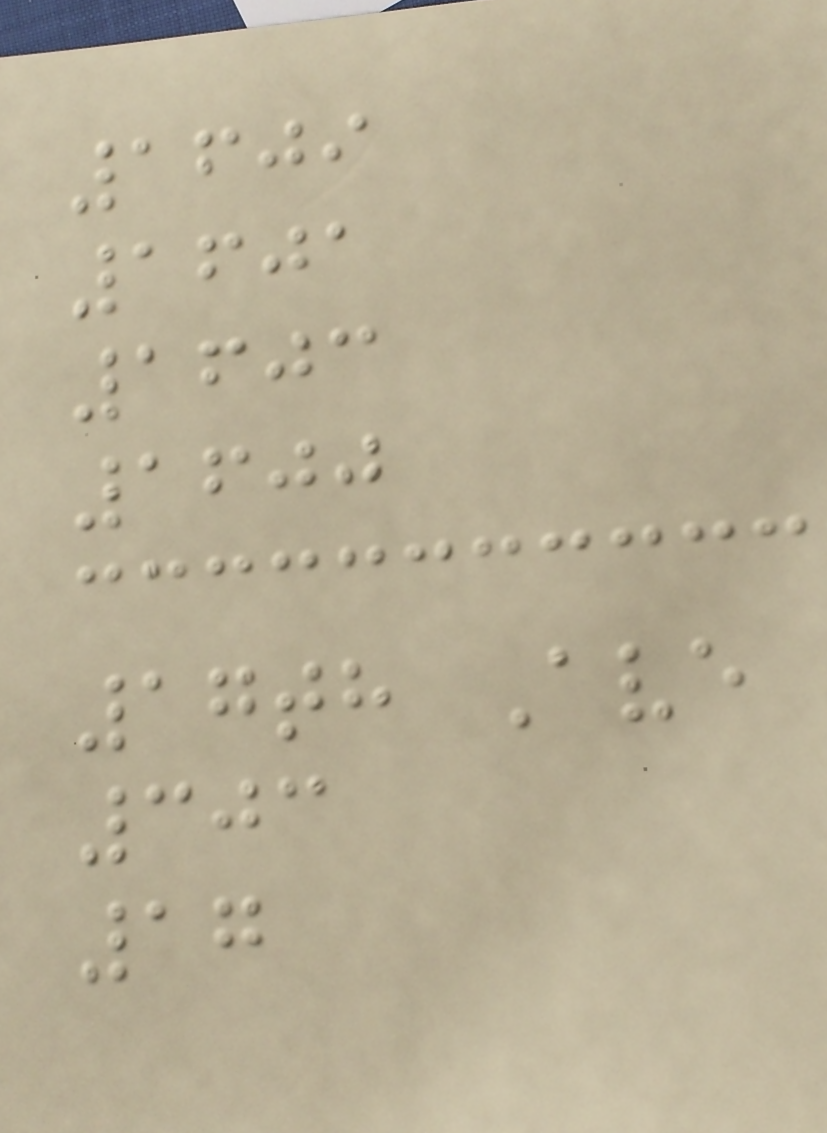1609
1601
1603
1600
17th Ave
303
17
